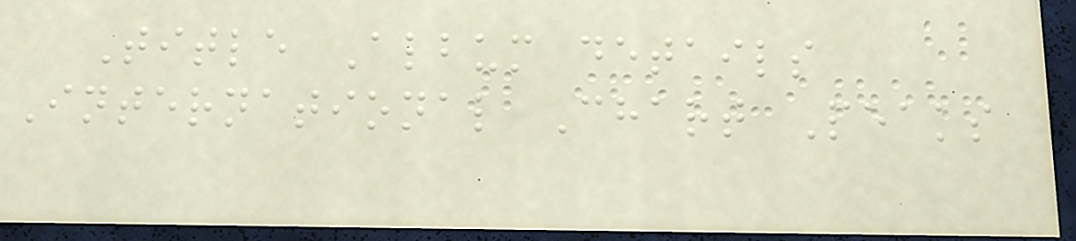Title Album details
International Chart Peaks
